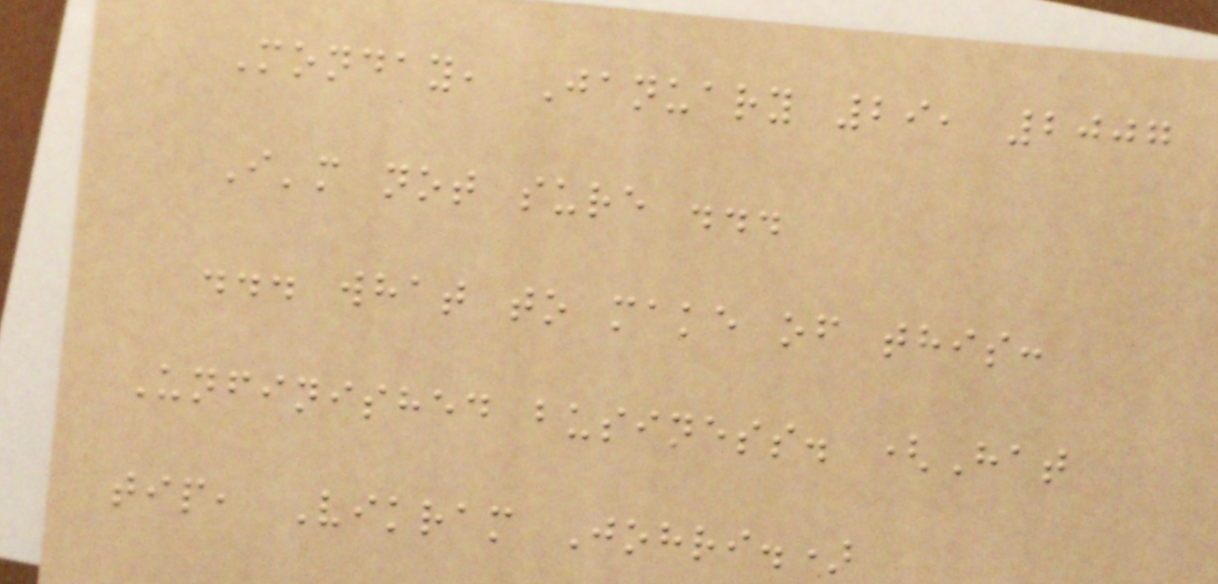Monday, January 29, 2007
I'm not sure ...
... what to make of this:
Unfinished business. (Hat
tip, Vikram Johri.)
